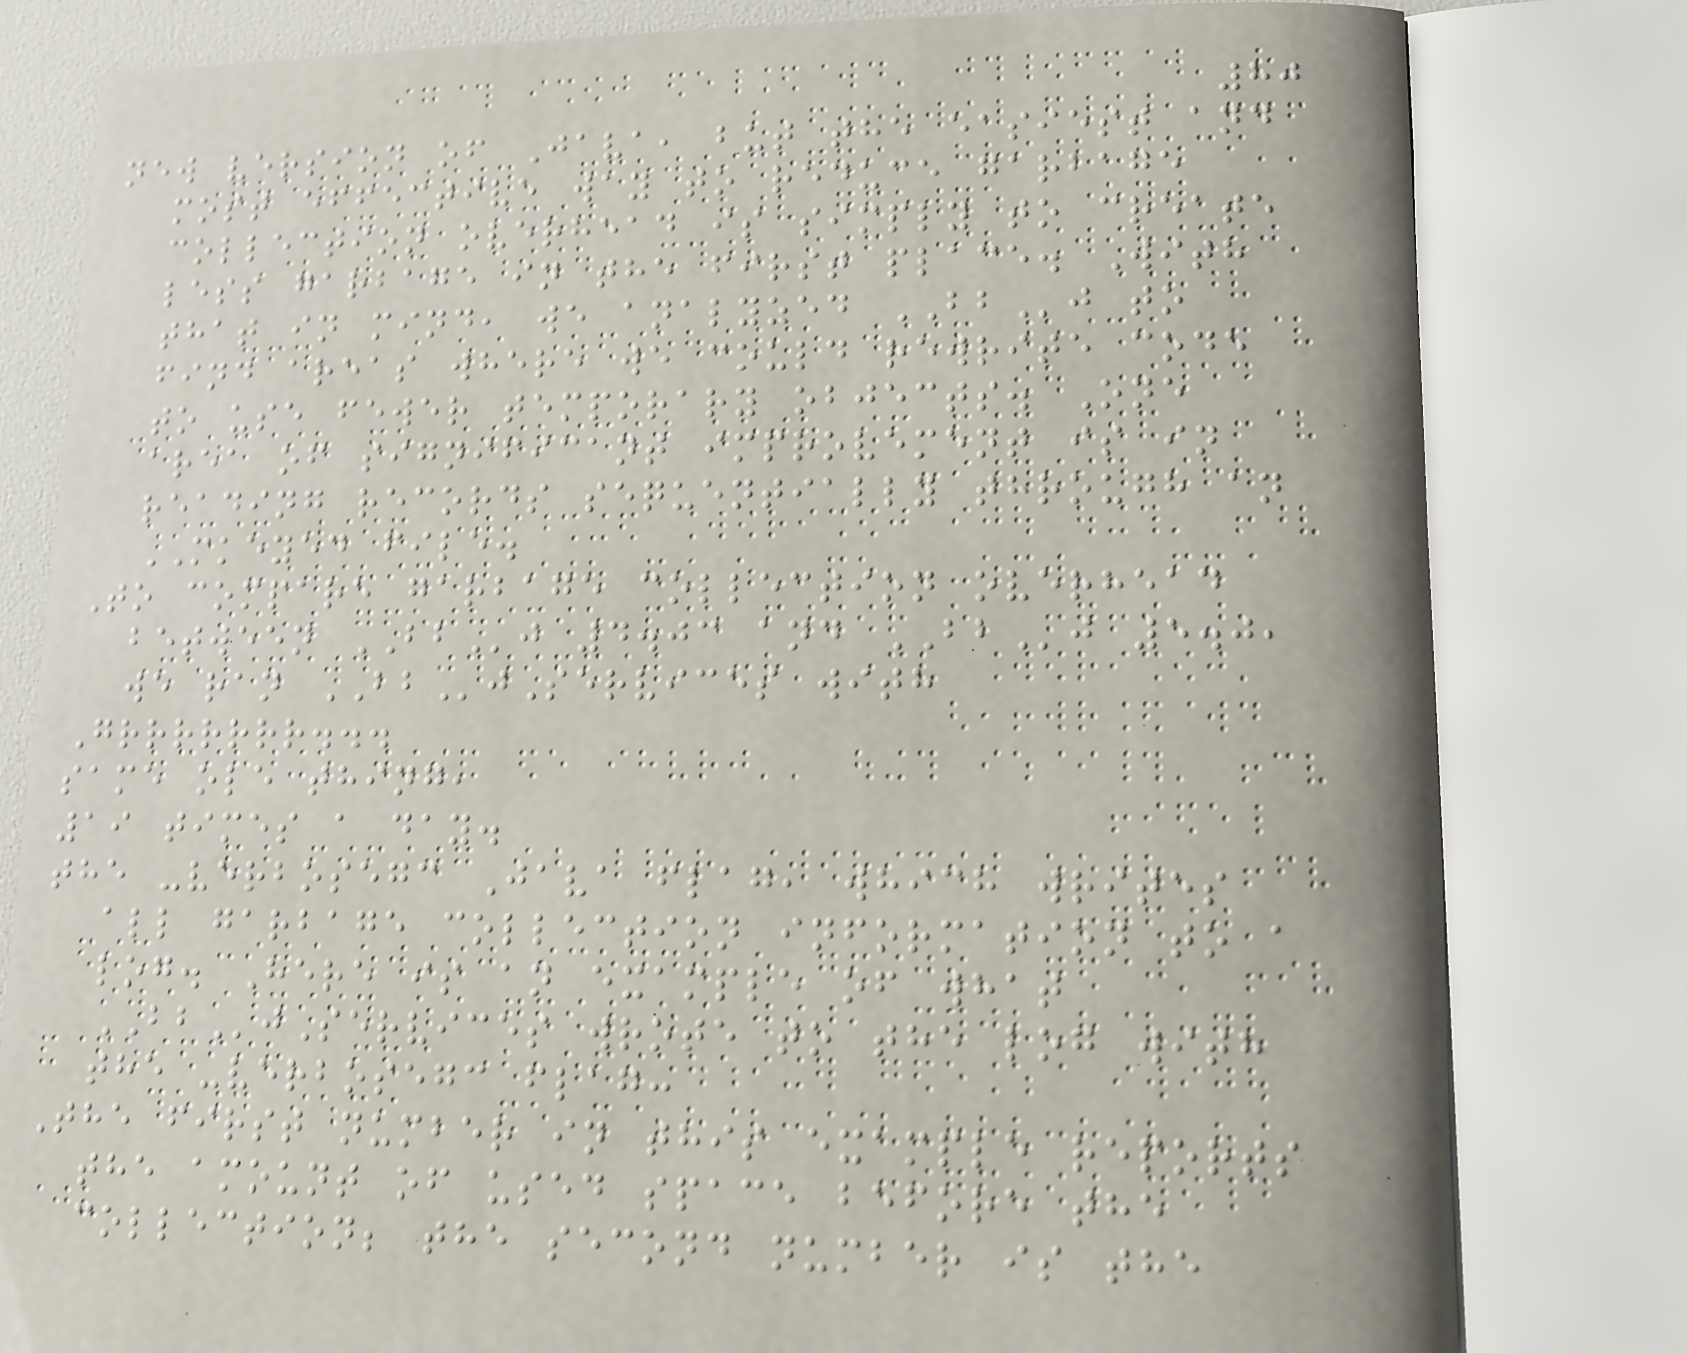80
new version of Java, but the easiest and
most effective way to reduce garbage
collection overhead is simply to create
less garbage in the first place. With
that in mind, we analyzed BBj to
find areas where we could rewrite code
to use fewer temporary objects. One
area of significant improvement is in
reading records sequentially through an
MKEYED file.
To compare garbage collection overhead
between BBj 4.03 and BBj 5.0,
we ran BBjServices with
Grrrrrrr...
same ole thing,
19 times a day.
the -verbosegc Java flag, which writes
all garbage collection information to a
log. Here is an example of what
BBjServices wrote to the log with
the -verbosegc flag:
The first number in this example reports
the amount of used space before the
collection; the second number is the
